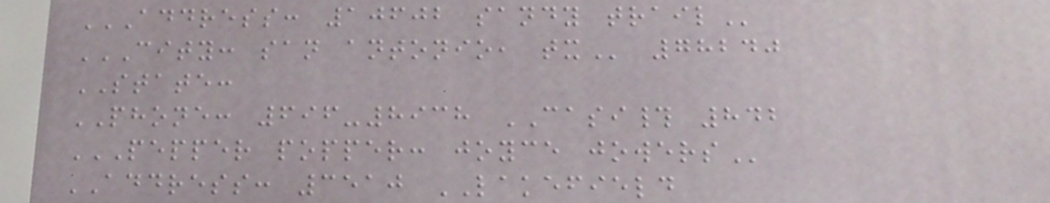ADDRESS: 10602 SANDY TRAIL
CITY: SAN ANTONIO, TX 78240
STATE:
PHONE: 696-8938 CASI# 842
PEPPER POPPER: JOYCE JOWERS
ADDRESS: 3510 LAKEFIELD
